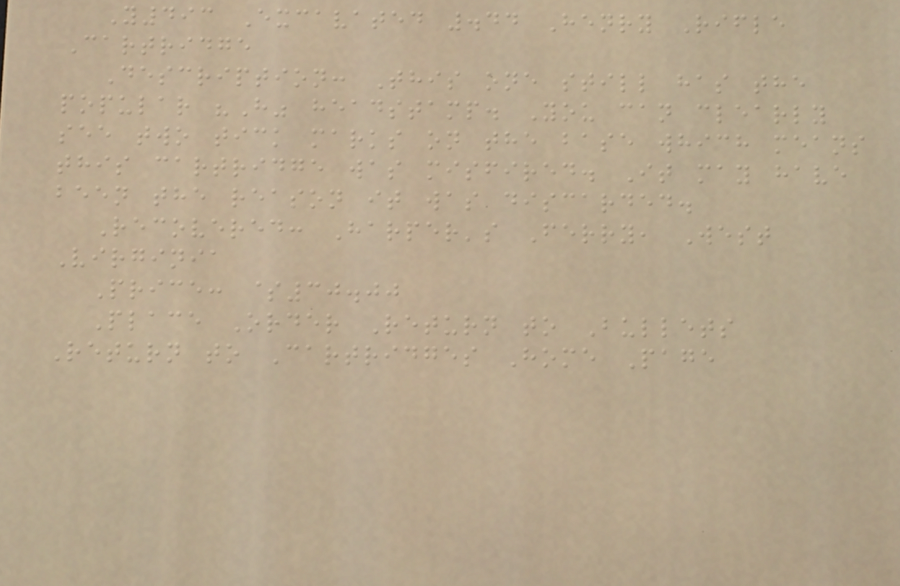Y493 Excavated .44 Henry Rifle
Cartridge
Description: This one still has the
popular "H" headstamp. You can clearly
see two tick marks on the base which means
this cartridge was misfired. It may have
been the reason it was discarded.
Recovered: Harper's Ferry, West
Virginia
Price: $30.00
Place Order Return to Bullets
Return to Cartridges Home Page
